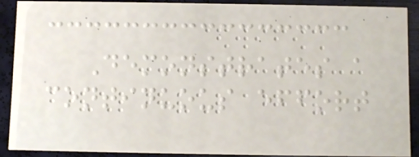Demonstrates a
continuous effort
